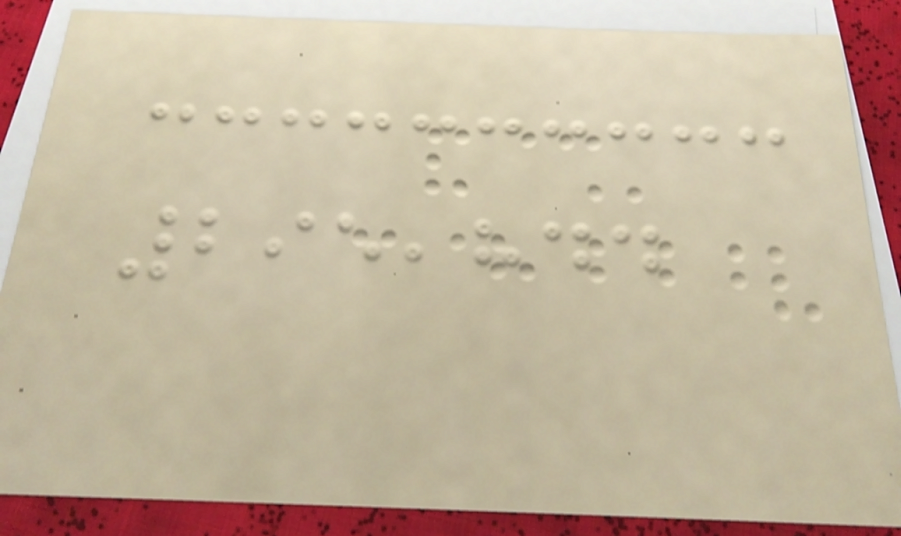295,844
